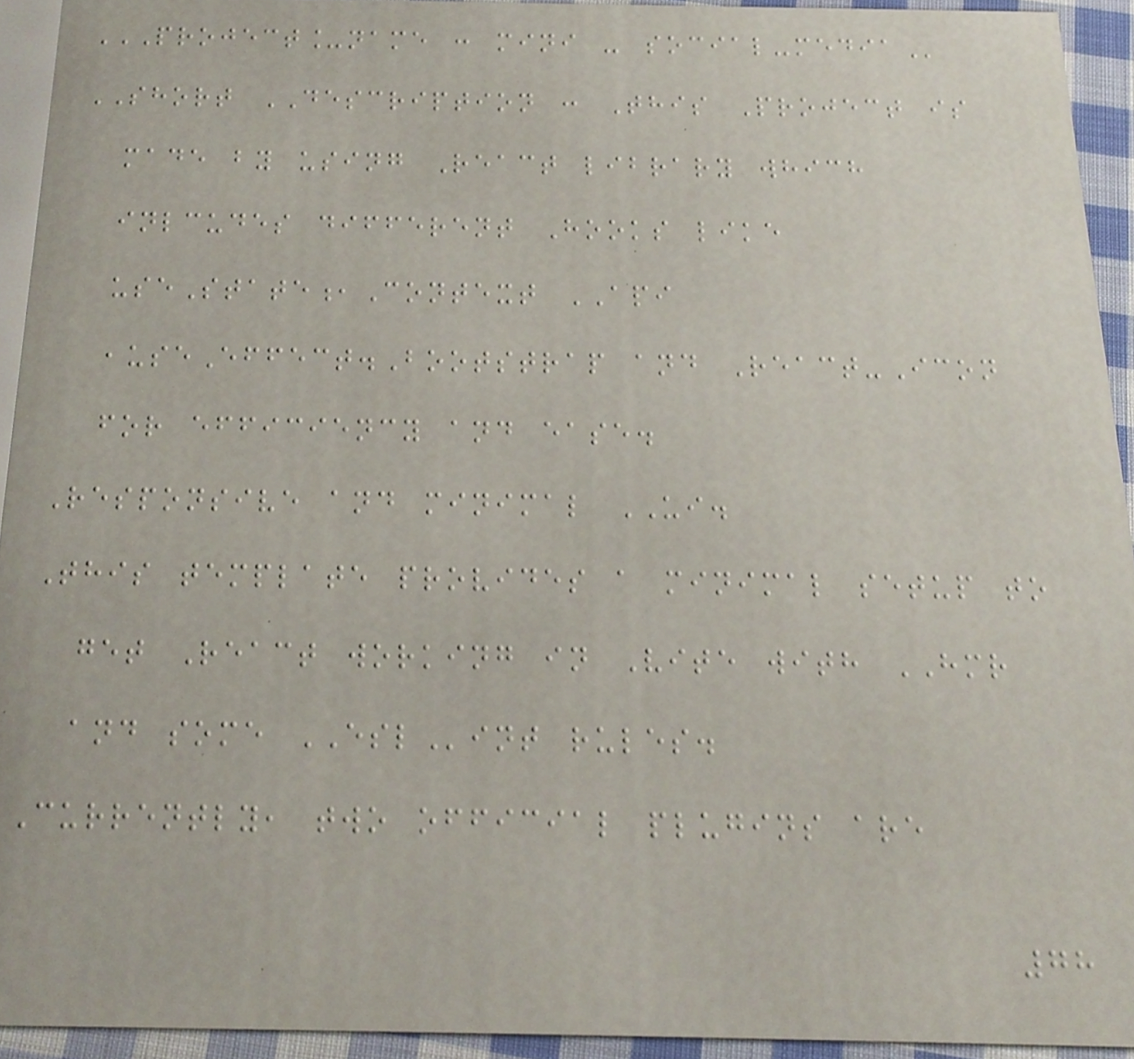PROJECT_NAME : MINI - SOCIAL-MEDIA
SHORT DESCRIPTION : This Project is
made by using React library which
inlcudes different Hooks like
useState,Context API
,useEffect.Bootstrap and React-Icon
for efficiency and ease.
Responsive and minimal UI.
This template provides a minimal setup to
get React working in Vite with HMR
and some ESLint rules.
Currently, two official plugins are
78
